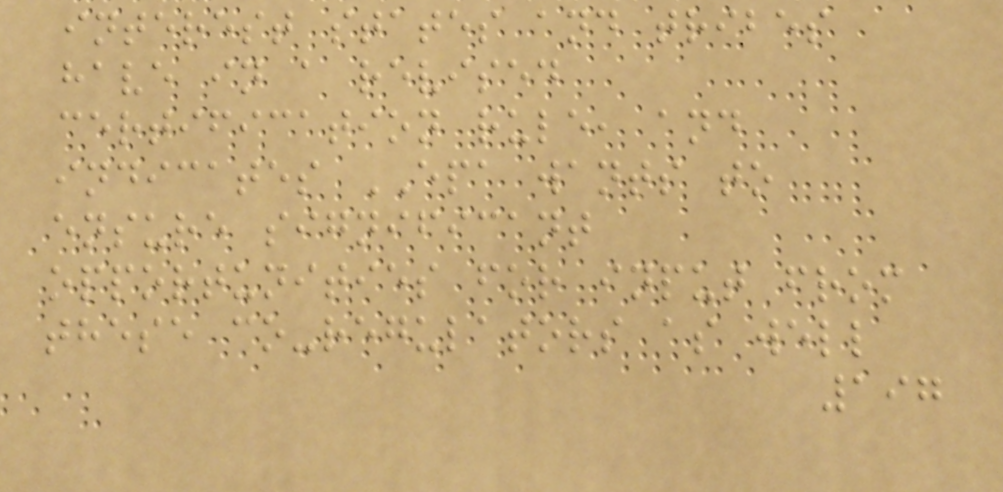interest states and tribes
have in a revised
certification rule, and
indicates EPA wants to
ensure significant
opportunities for input from
these co-regulators as well
197
